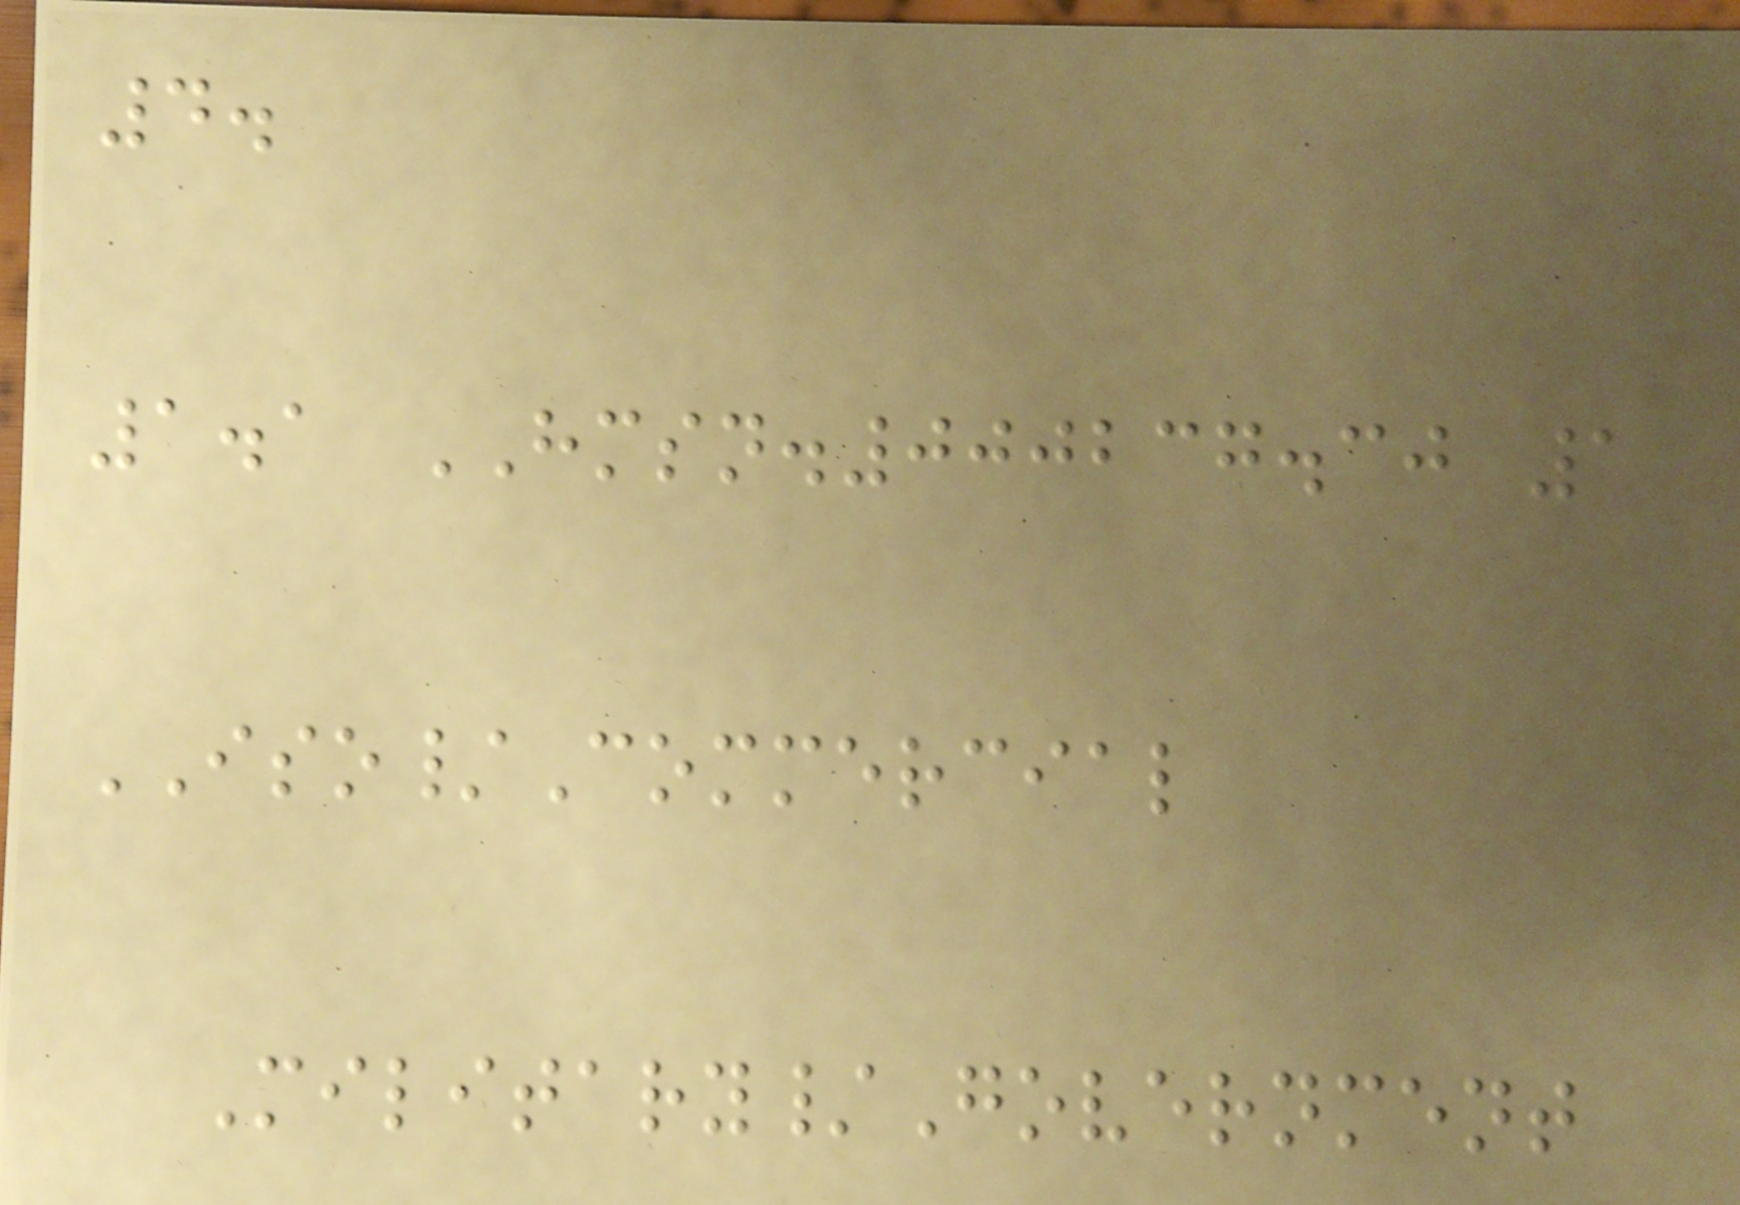4.
1.1 HMSN.000237.30 1
ISO/Commercial
Military/Government
